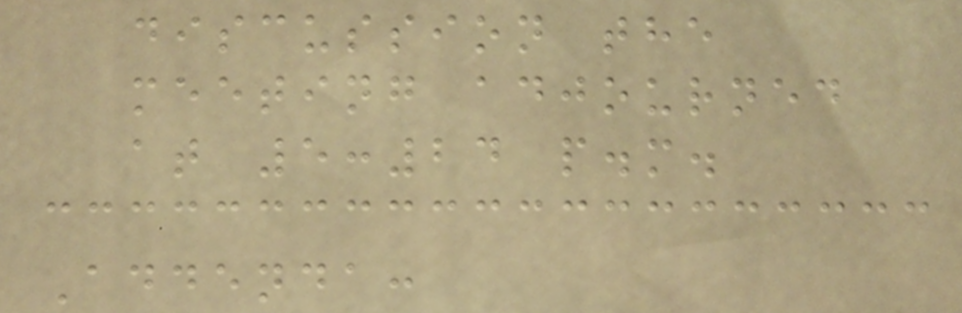discussion the
meeting adjourned
at 5:24 p.m.
Addenda:
